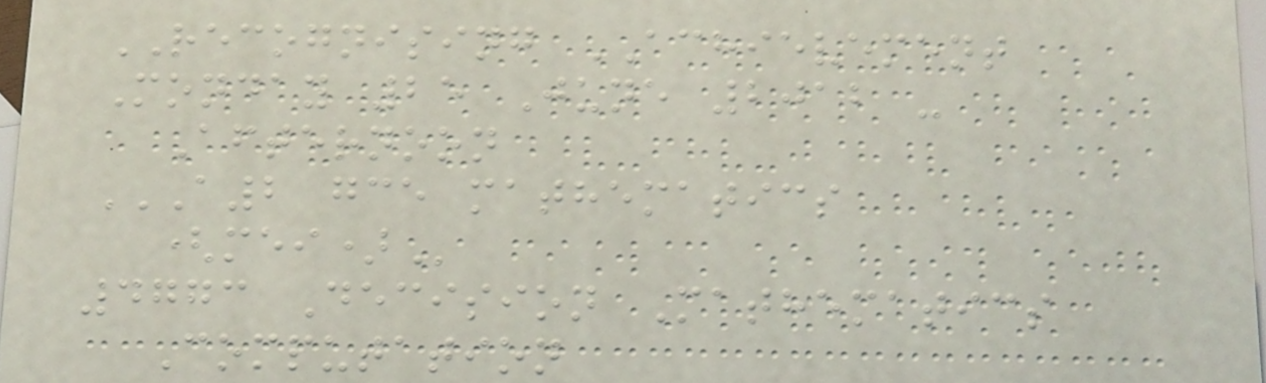RECOGNISING ACHIEVEMENT
Monday 25 June 2012 -
Afternoon
A2 GCE MATHEMATICS
(MEI)
4773 Decision Mathematics
Computation
